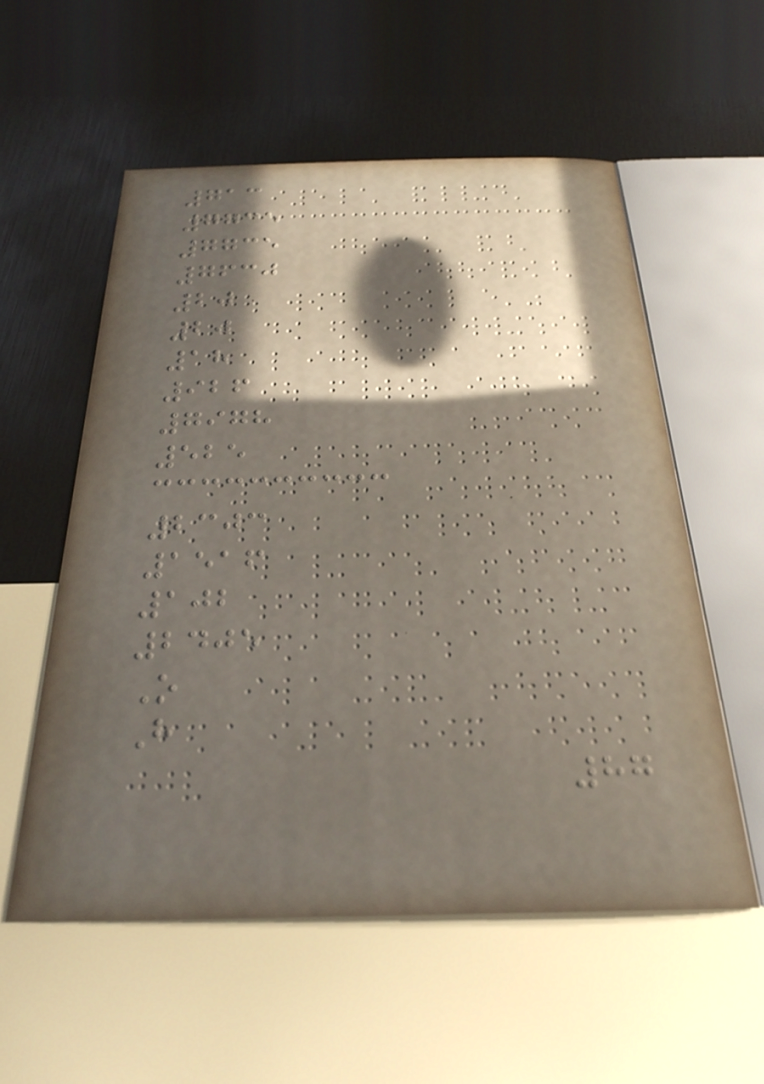713
7735
7735
7630
20
20
18
926
7978
525
2303
1516
102
2405
O
H
87
